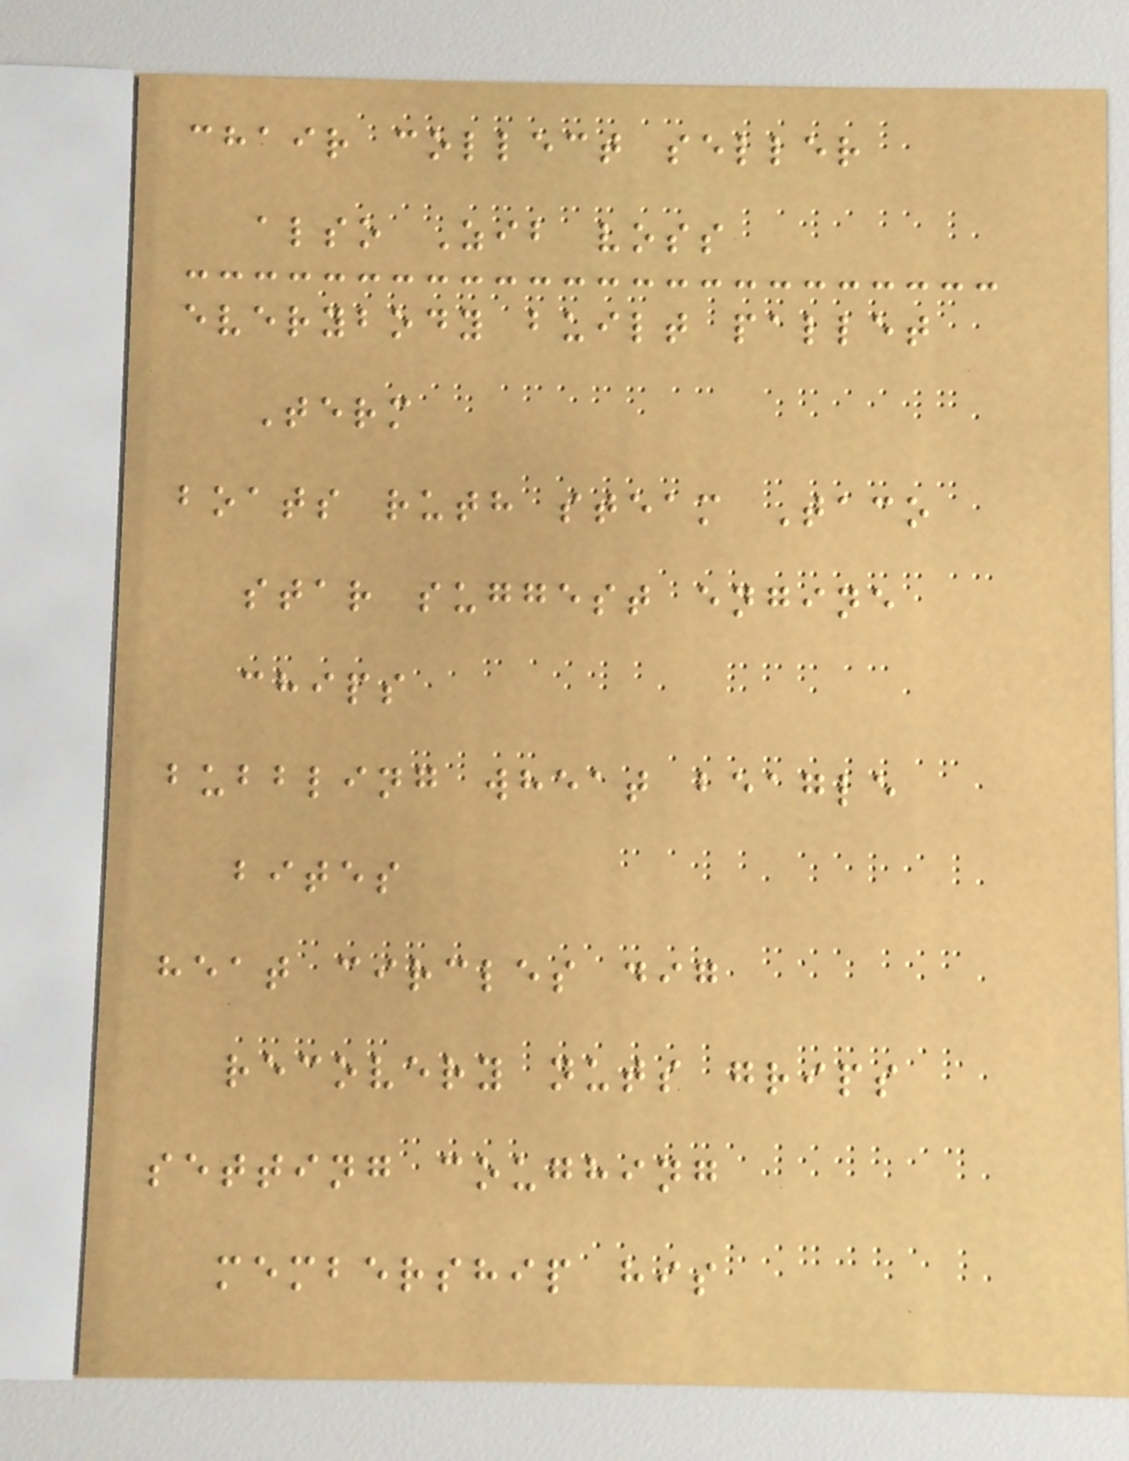chair collect seller
also Zib voss
everybody built pallet
Term
boats ruth steam Taco
star suggest engine
chips
bubbling wheat beagle
bites
heat circles dig
recovery nuts grips
setting coughing
membership his
